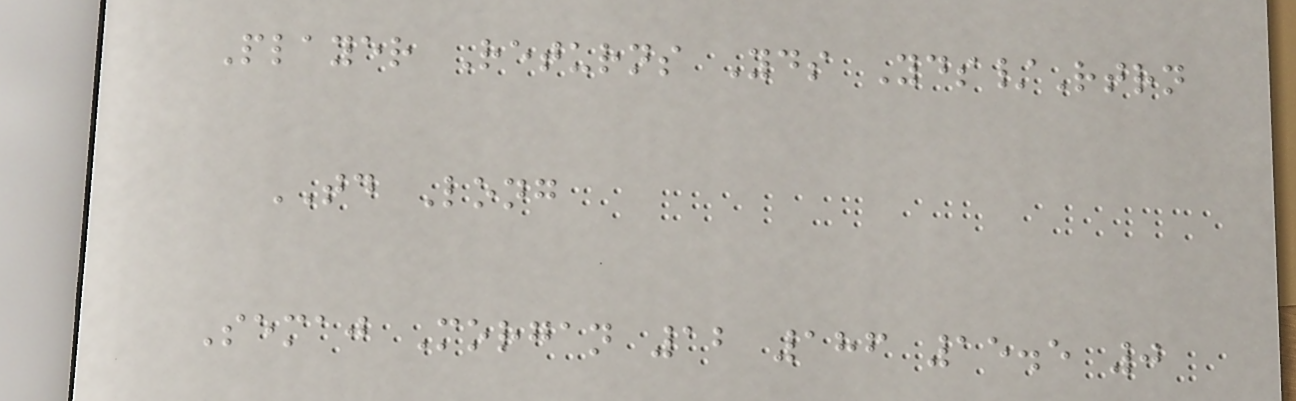Player Returns Yds Yds/Rtrn
TD Long
Semaj Morgan 12 186 15.5 0
